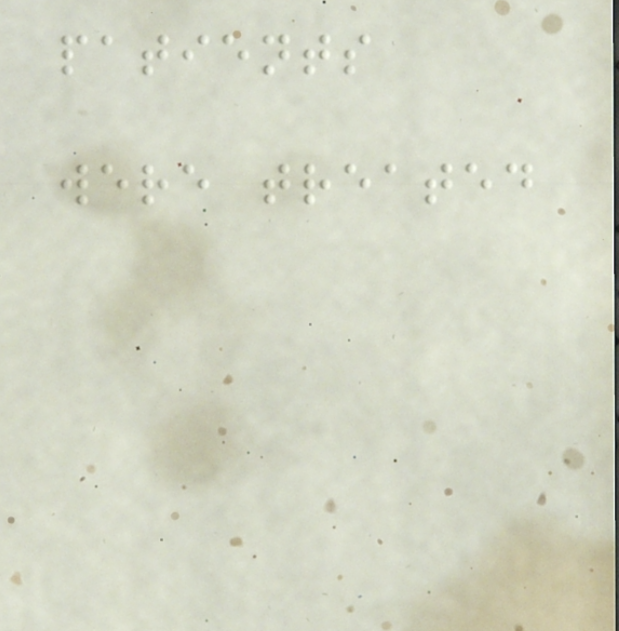patients
were treated
